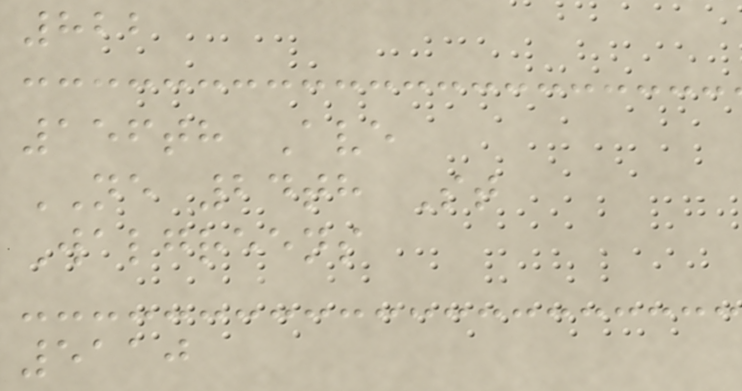822
156th Ave
NE 24th St
Walgreens
5110
